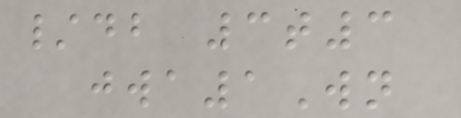/db 3t3
jwa1Wn
